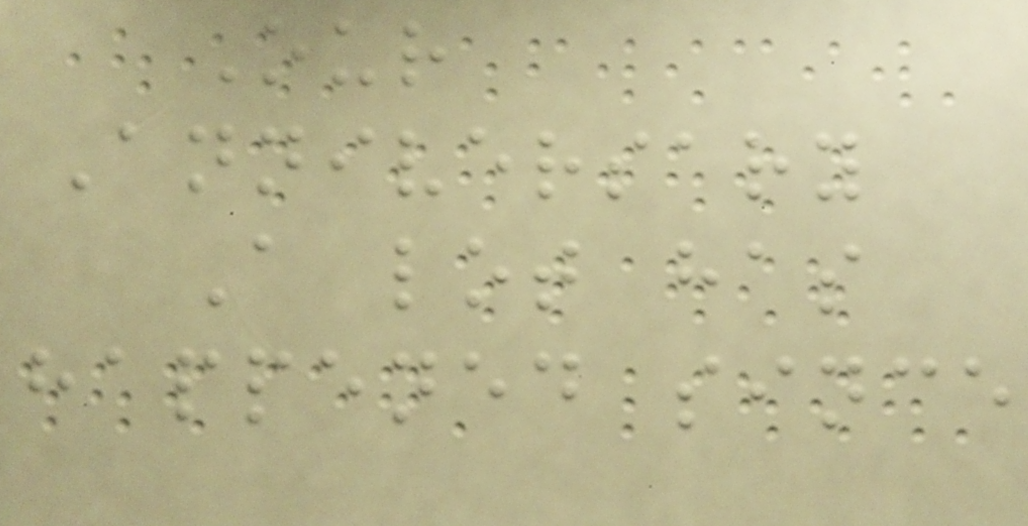Our
Anniversary
A lot has
happened since
